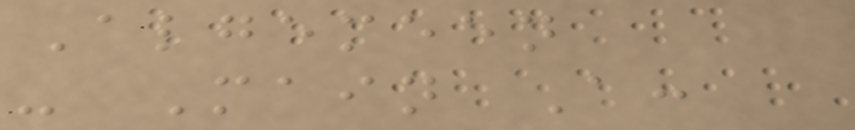Algemeen
- Main A:
